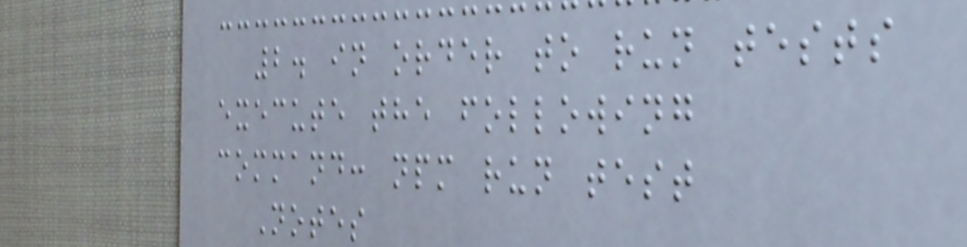2. in order to run tests
execute the following
command: npm run test
Notes
